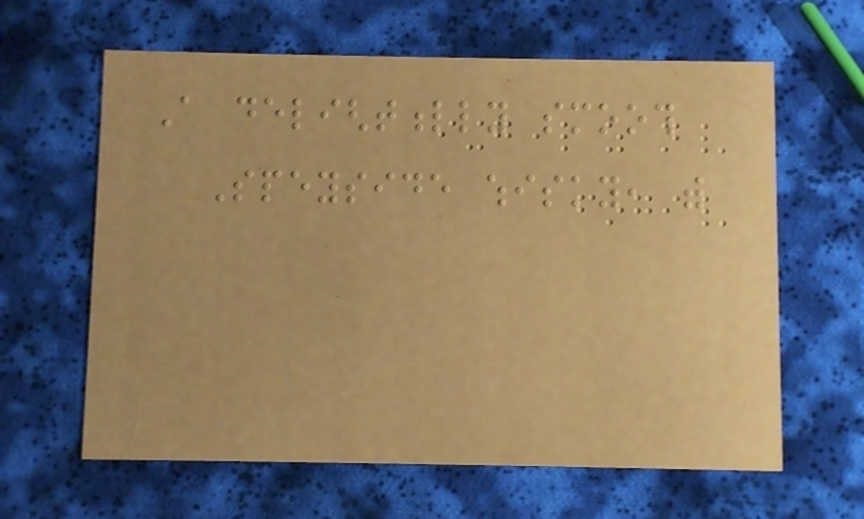A delightfully smooth
Speyside whisky, with
